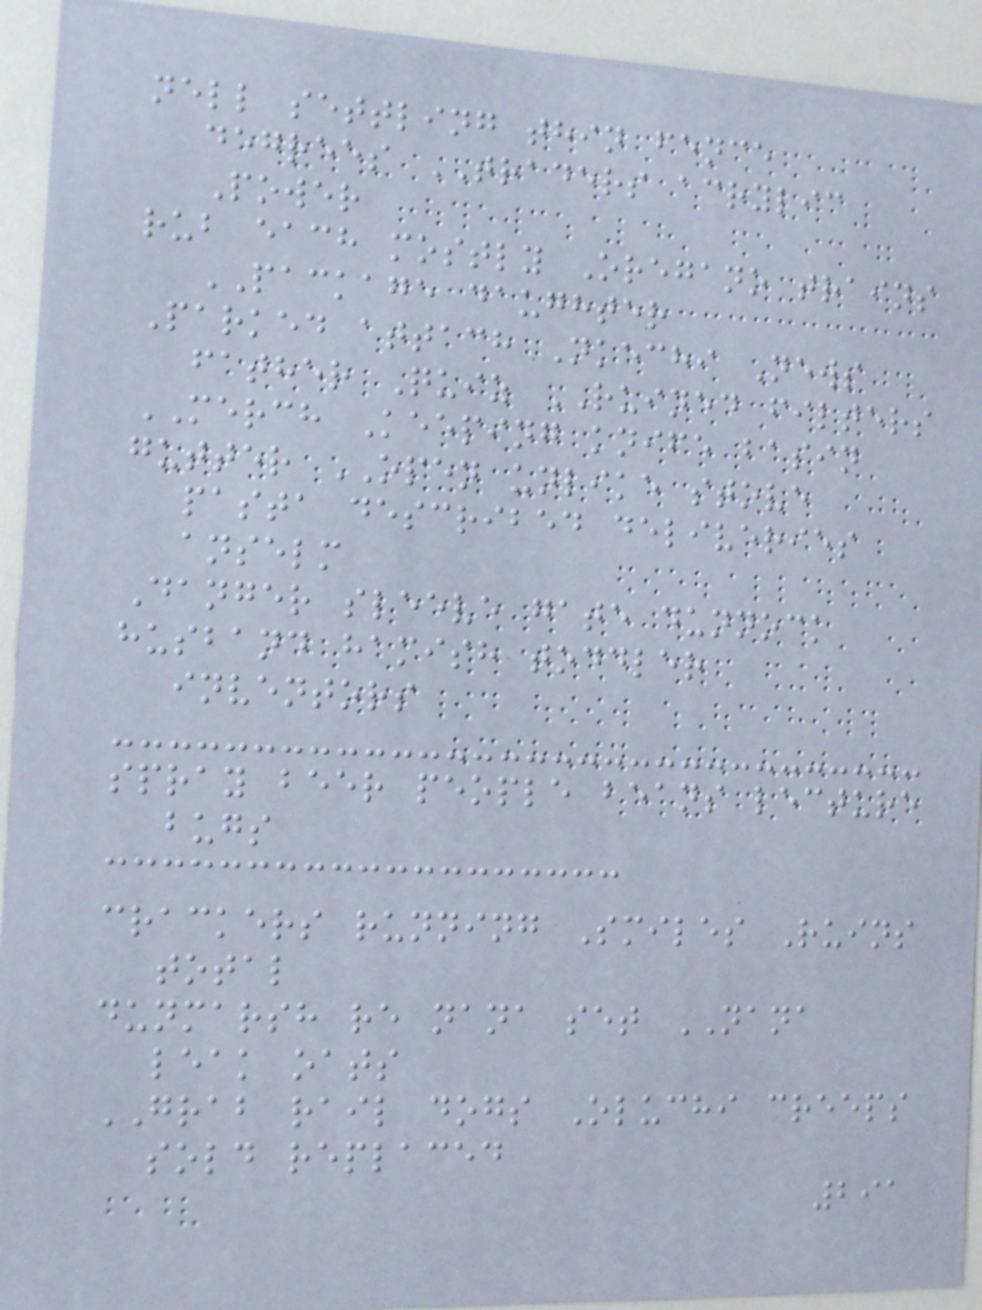nell settling thin fence
degrees TRADERS acrylic
Power
rub each mostly Oregano trains
PACKAGE daughter
Parked attach Nkechi News
father Quiz RUINED filters
MERCH Keeping knife basin
gutter OPEN unlike stove
pasta described deliveries
anselm
Danger sleeve gate dunnock
husband hamish toddler
inventors
spray beer people beans lecture
bugs
crackers running Smiles Ruins
total
dunmarsh re nana set NANA
leak oats
GRAB rail dogs Oluchi creeps
sold replaced
291
